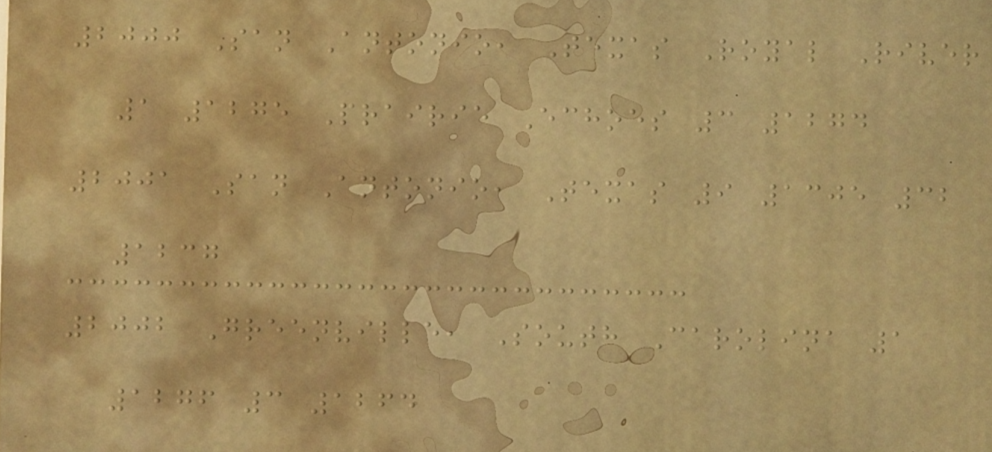2000 San Antonio, Texas Royal River
1 1275 Prairie Echoes 3 1274
2001 San Antonio, Texas 9 1305 32
1237
2002 Greenville, South Carolina 1
1276 3 1264
